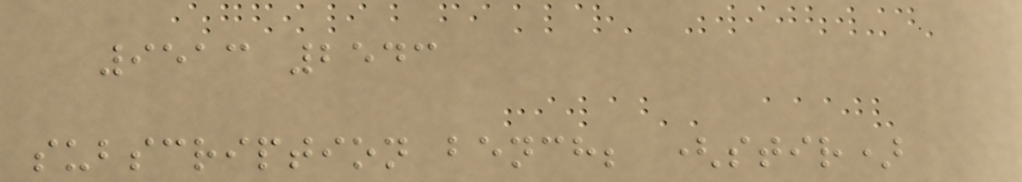9513 2543
subscription bench; (stir)
